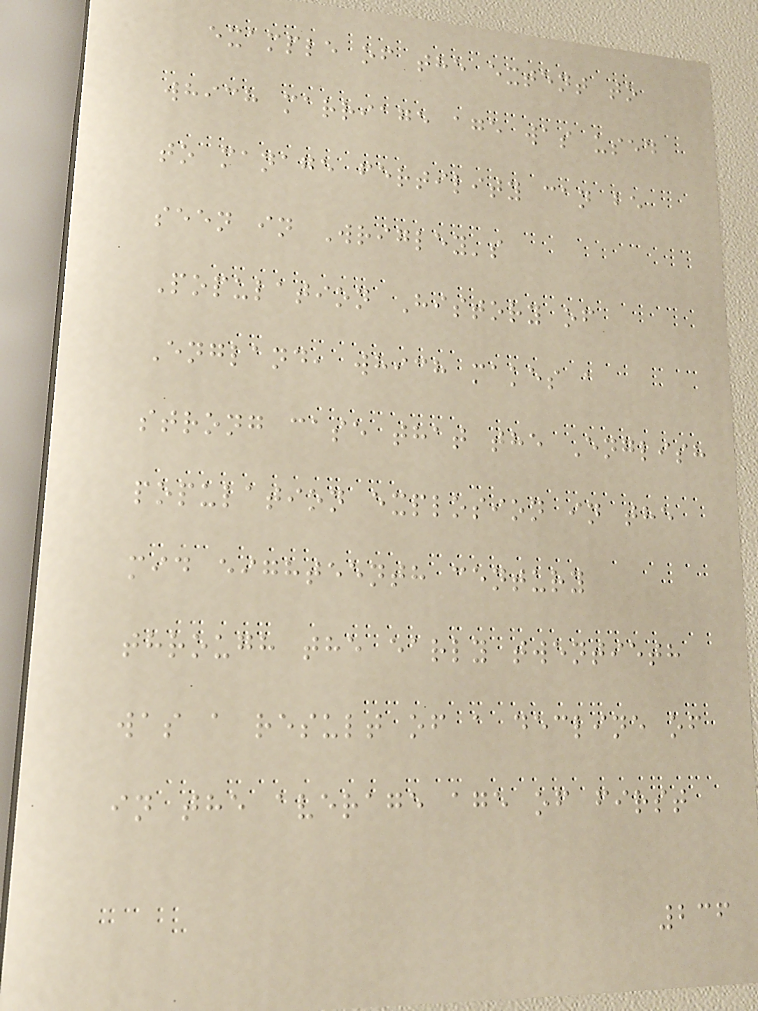example of the extent to
which marriage age was used
to manage fertility can be
seen in Wrigley's
Population History of
England, which makes a
strong case that the English
population explosion in the
mid eighteenth century
through the early twentieth
was a result of a decline of
in the average age of first
236
